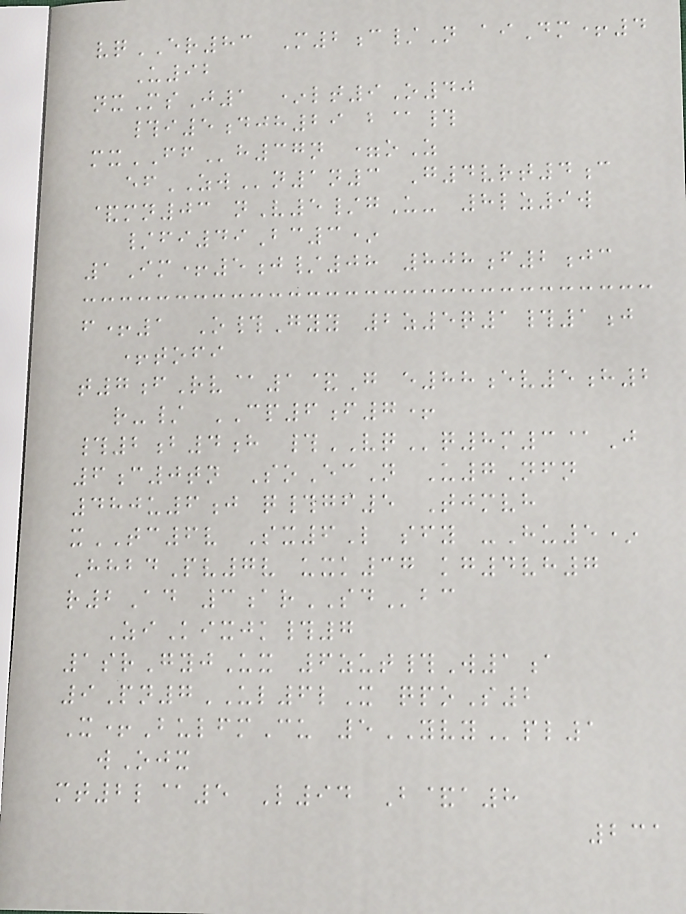vqER83 M2c/N aiDm+4
U92
nxMsJ1 *lt9O40
#i5djh29 b@#
mxFFh37n =oZ
efZWn1n3 G4vrt4c
&mn03 nV5/gU- 8lz9w
/fi49Bc3*
1Im+5j/08 808f2jc
f+1 O#Gyy 2z5q1#1j
+tofi
t7fRv@1&G e88ev5h2
r-/ CP6f7+
#2b4h #VQq8m3@J
6c0tn SoEcN U7Nfn
480u6j q#gf5 Tjmvh
xTC6v Sx6L sfy -Hu5*
HhbdPv7v uxk37 kg4vh7
r2Ad 3arSDbc
ZiKixjk#7
1srGyjUx 6zut#W1a
9Pn7UL6lX qpoS2
X+BulfmCu 5YVYpl1
wOjx
mt2l@5 L94 B&a8
231
